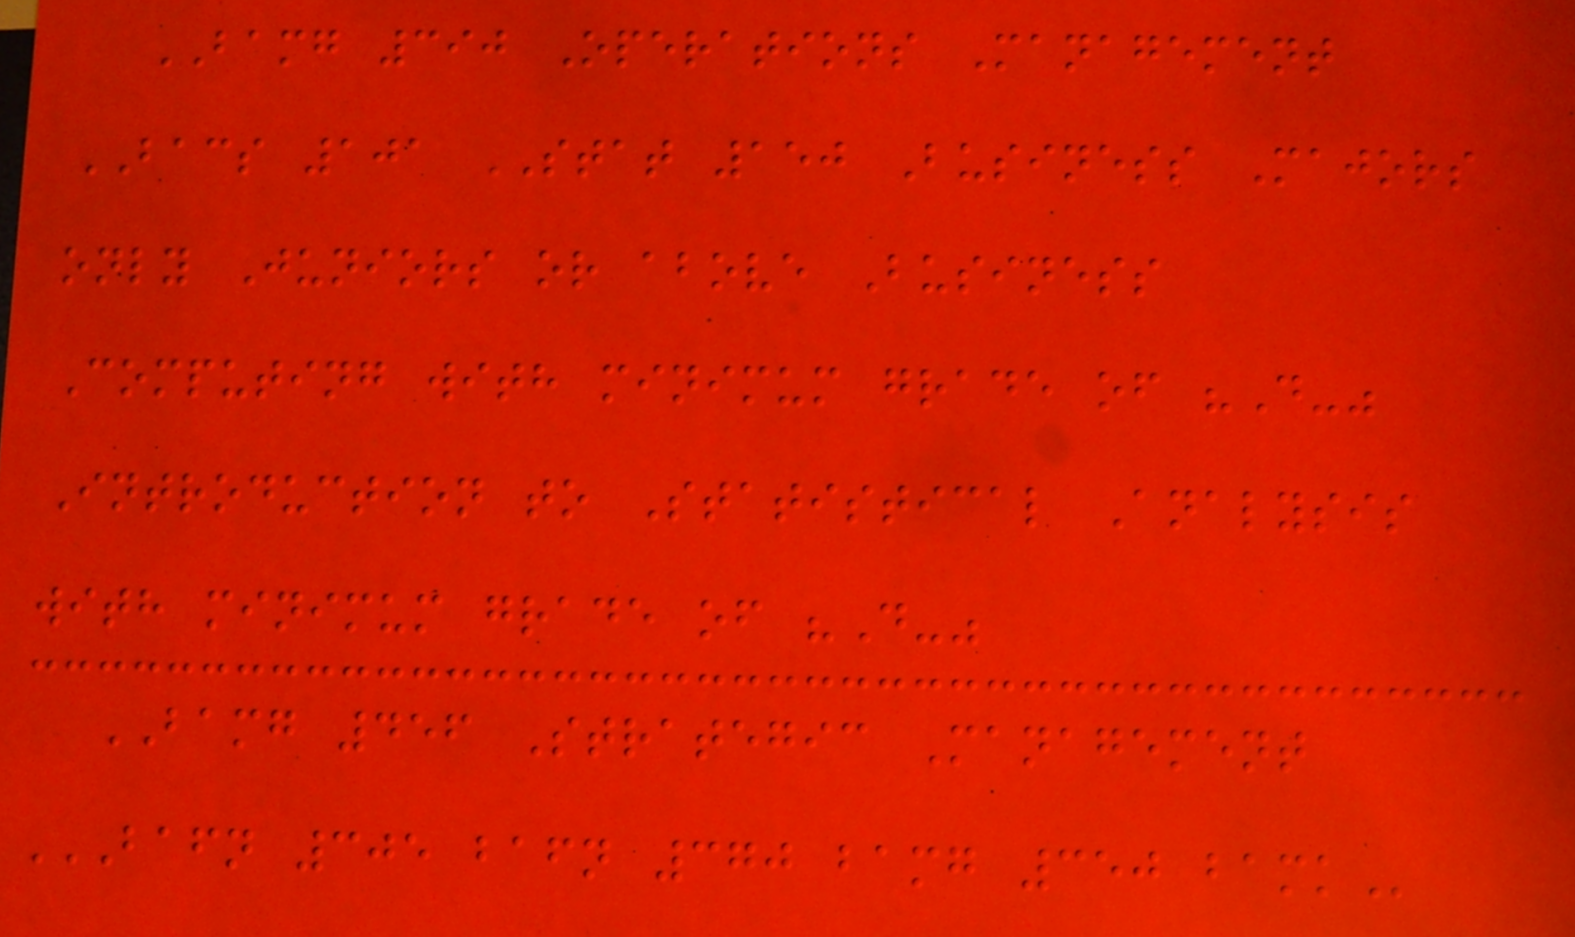BAMG 390 Operations Management
BACS 101 STAT 150 Business Majors
only Juniors or above Business
Computing with minimum grade of "D-"
Introduction to Statistical Analysis
with minimum grade of "D-"
BAMG 456 Strategic Management
BAFN 305 BAFN 370 BAMG 350 BAMK
